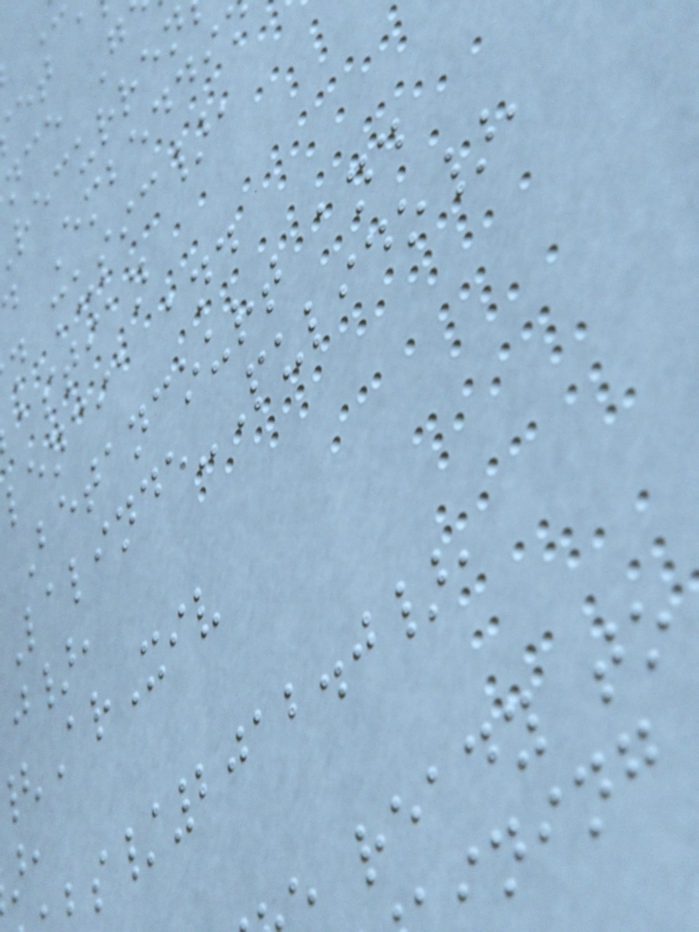Embeddi
n music},
astian
lencia and
Betancourt and
alinde-Pulido},
j},
ArXiv
s/2012.0},
ready to
